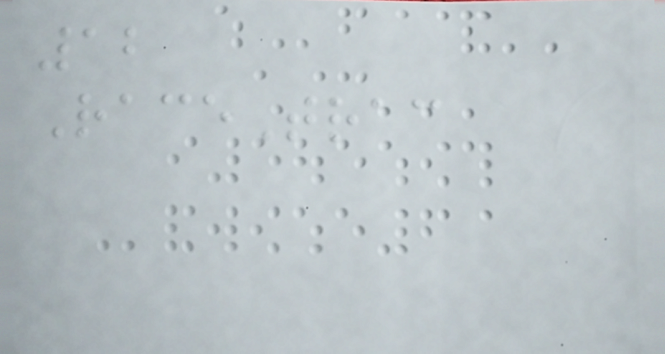12
RaceTrac
